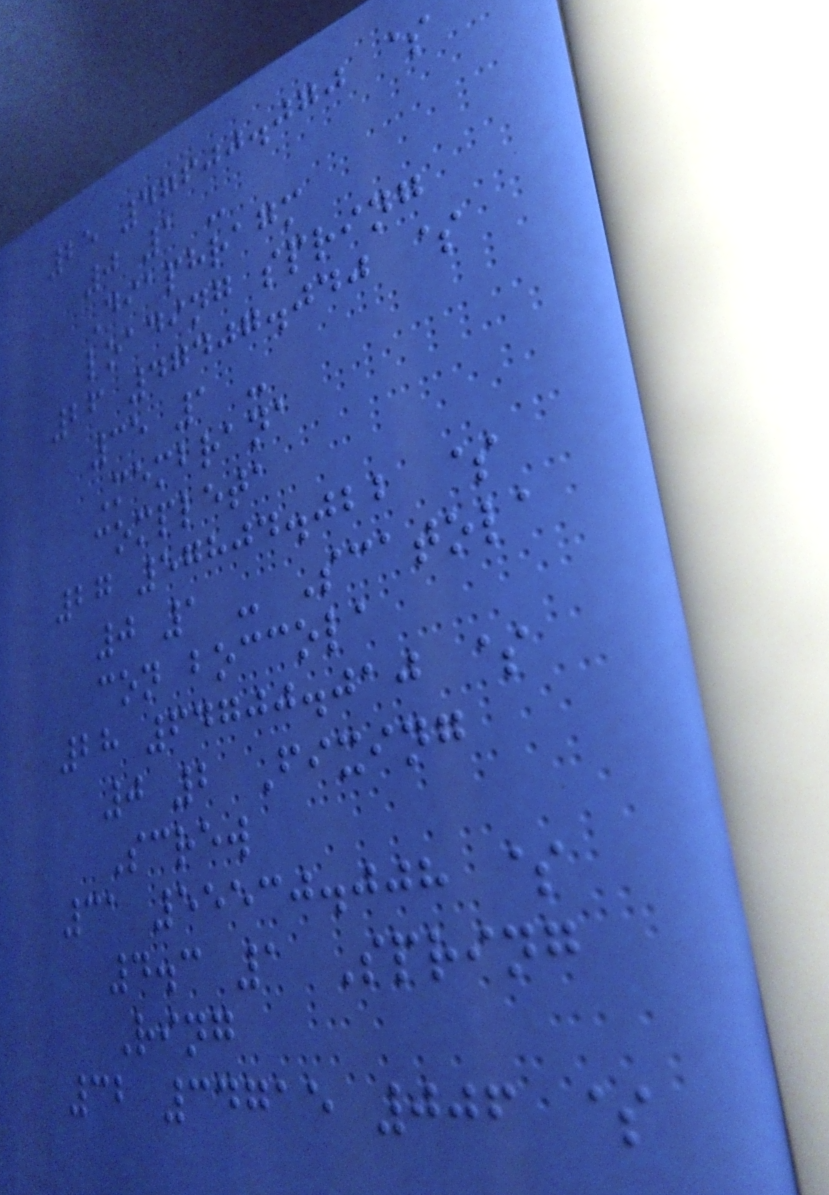25 47600.070 $
0 1 -
Diaphragm
loading spring
26 47407.040 $
35 1 -
Membrana
completa
27 57804.022 $
0 1 - Scatola
con boccola
28 64700.010 $
0 2 Fixing
Screw
31 55530.008 $
4.3 1 Spring
Ring
32 34715 006 $
